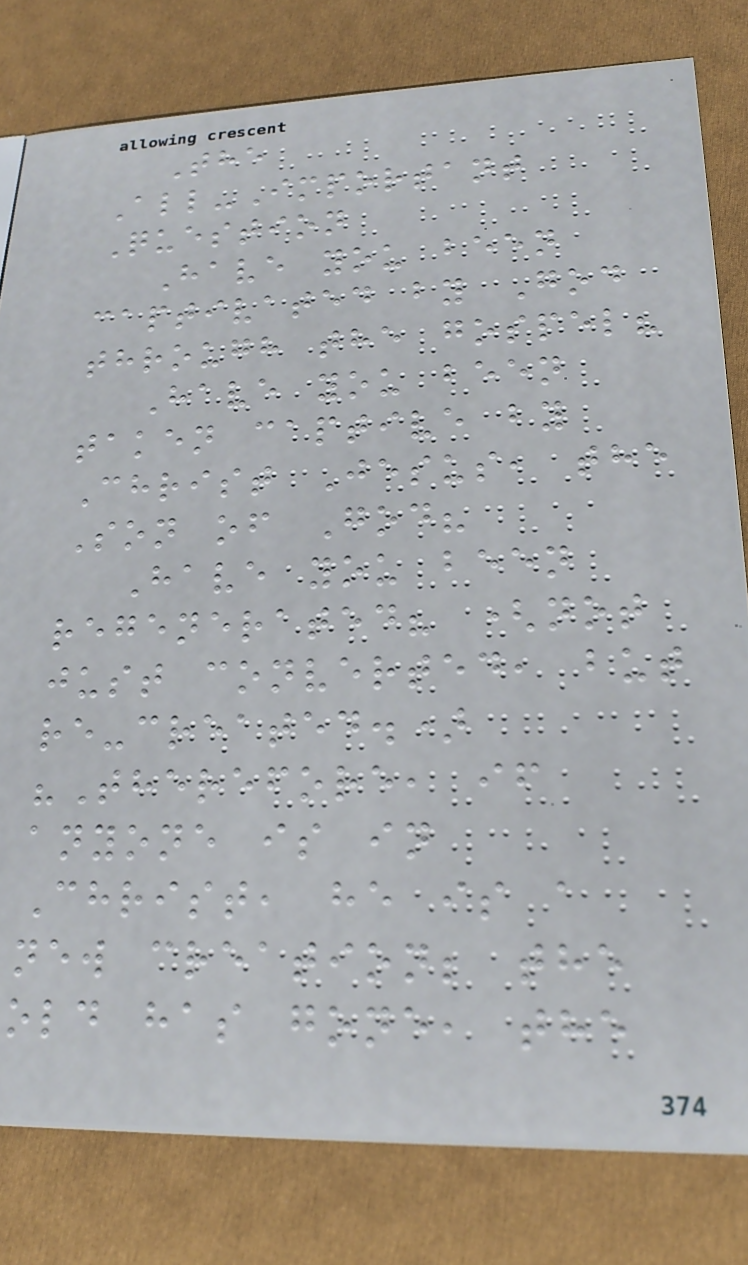The
All-Important
Question
Have you been
captivated by God
through the gospel?
Have you been
taken captive by
Christ Jesus, the
Son of God?
Have you been
regenerated? (not
just converted, but
re-created.)
"Therefore, if
anyone is in
Christ, he is a
new creation; the
old has gone, the
